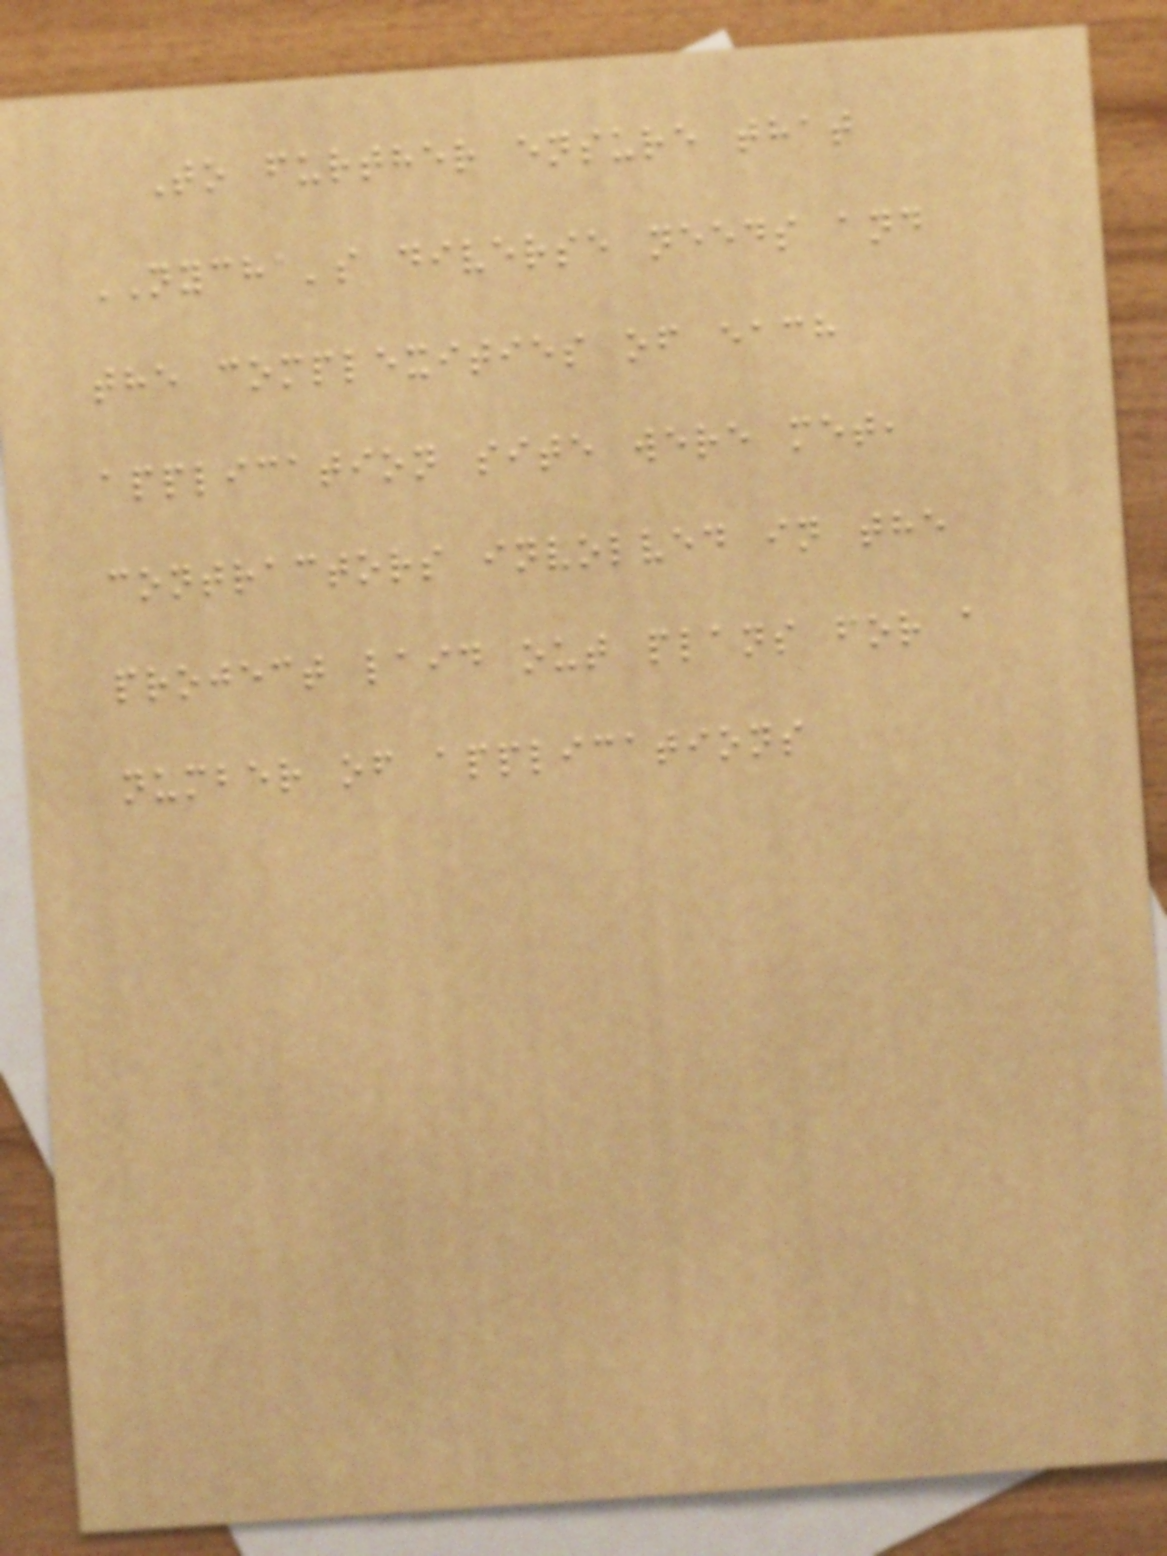To further ensure that
NYCHA's diverse needs and
the complexities of each
application site were met,
contractors involved in the
project laid out plans for a
number of applications
